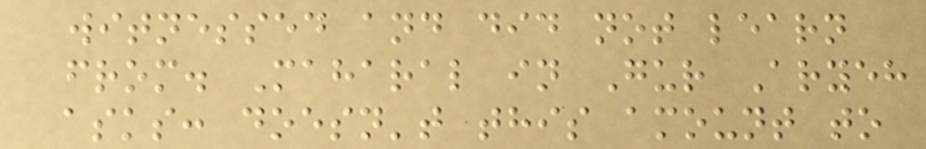witnessed and did not learn
from. Maharal in Gur Aryeh
asks: doesn't this amount to
